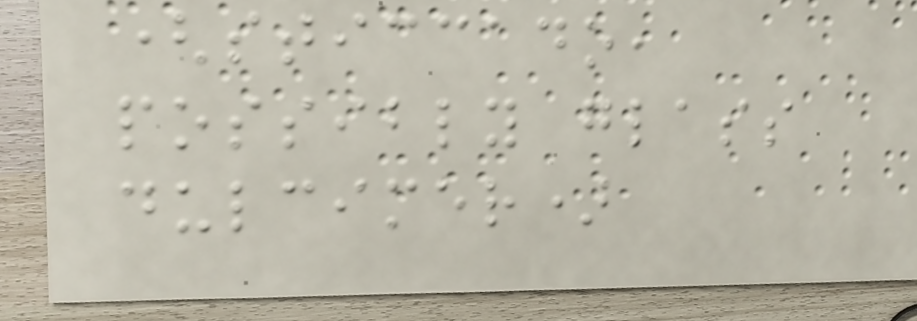(sticcado,
possibly glass
dulcimer)
